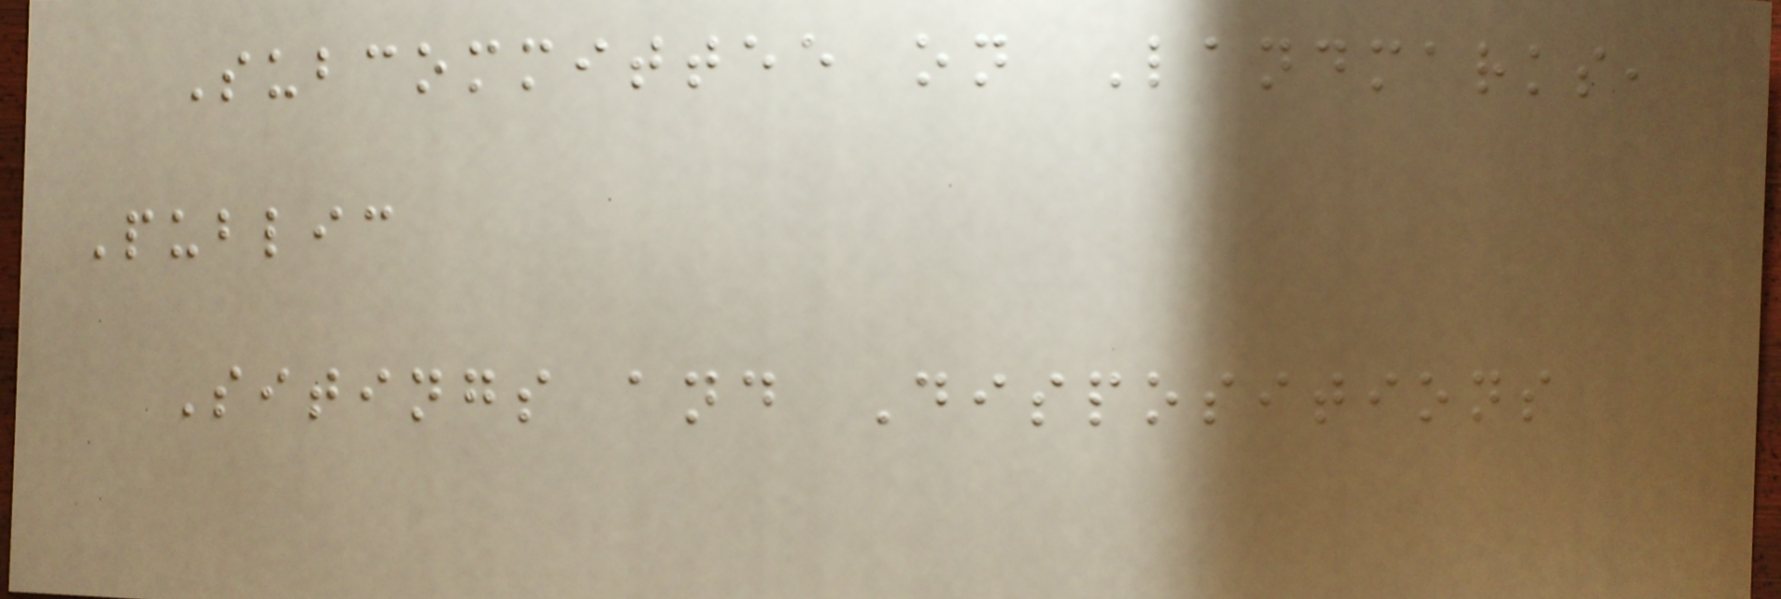Subcommittee on Landmarks,
Public
Sitings and Dispositions
